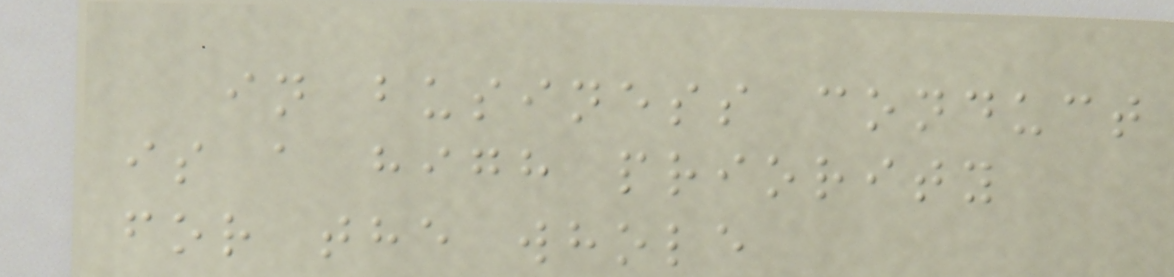in business conduct
is a high priority
for the whole
